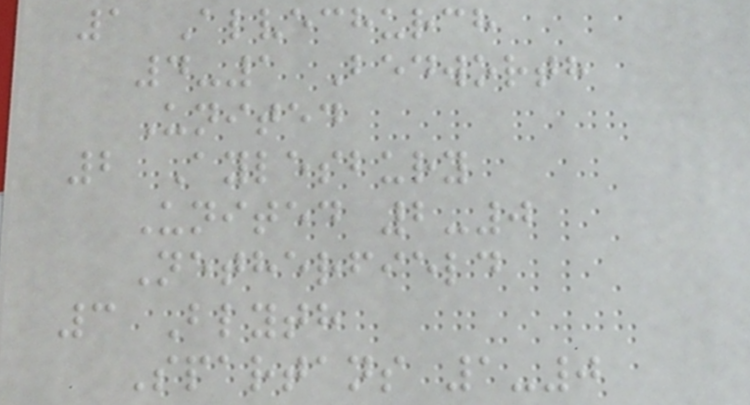1 Alvechurch
4-1 Bedworth
United
2 Aylesbury
United 2-0
Netherfield
3 Blyth
Spartans 1-0
